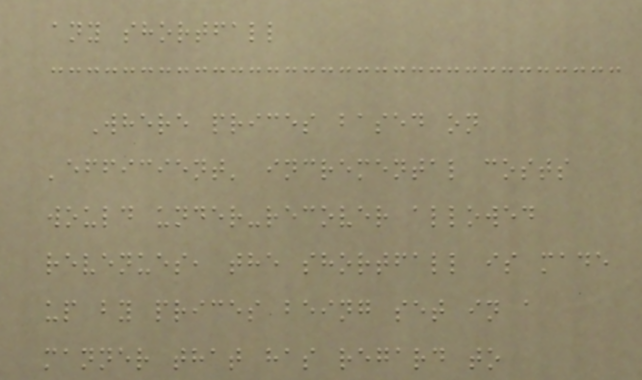any shortfall
Where prices based on
'efficient' incremental costs
would under-recover allowed
revenues, the shortfall is made
up by prices being set in a
manner that has regard to
